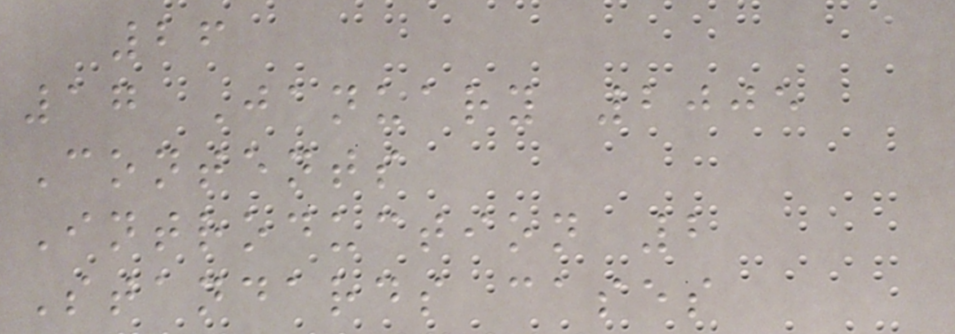26
17 January 2005
Contents
Introduction 2
Standards cases
